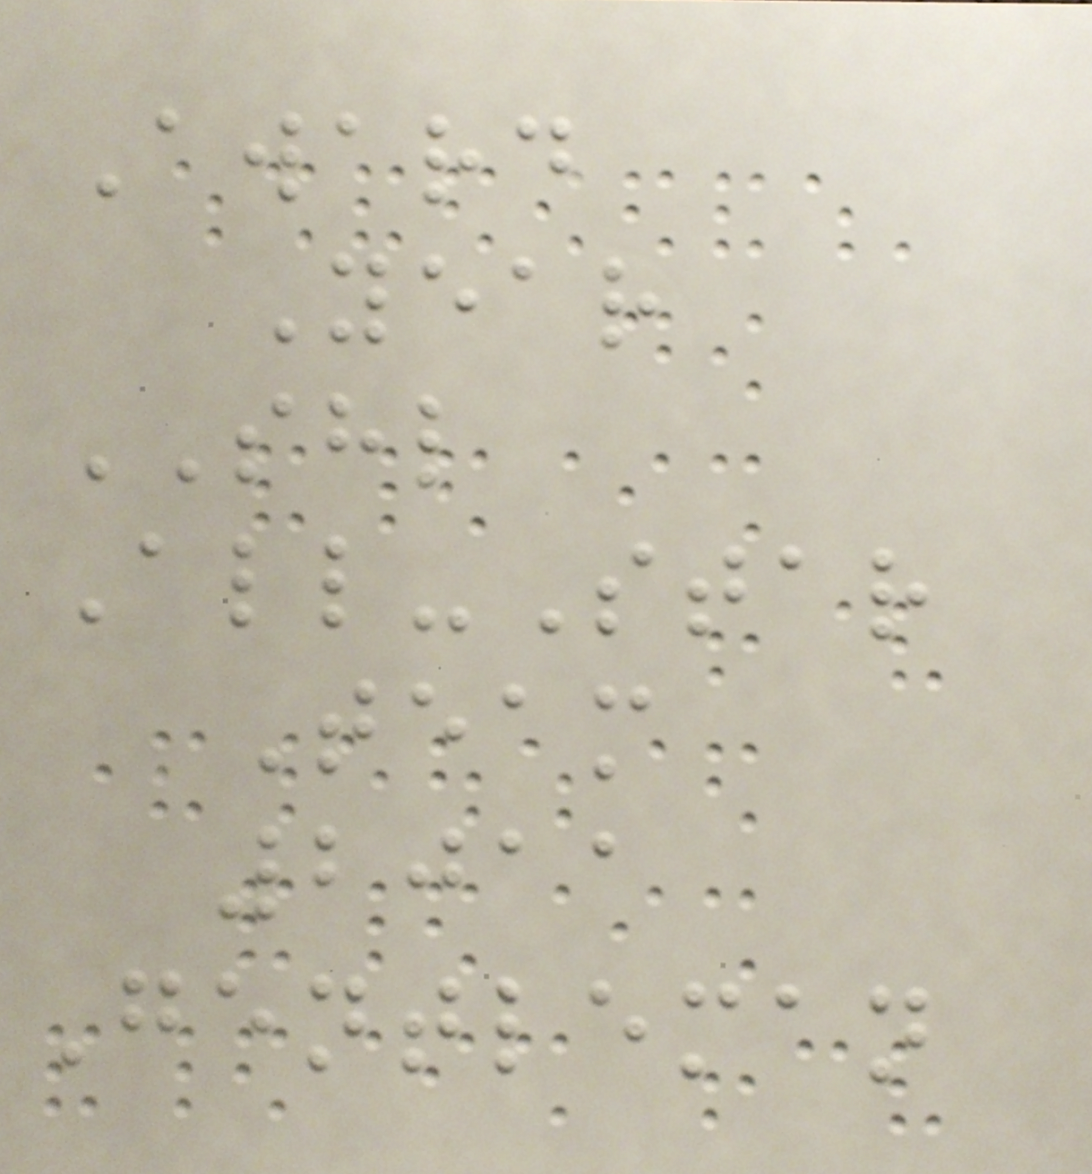Award
Year
SHL
All-Star
Team
2011
Gentleman
